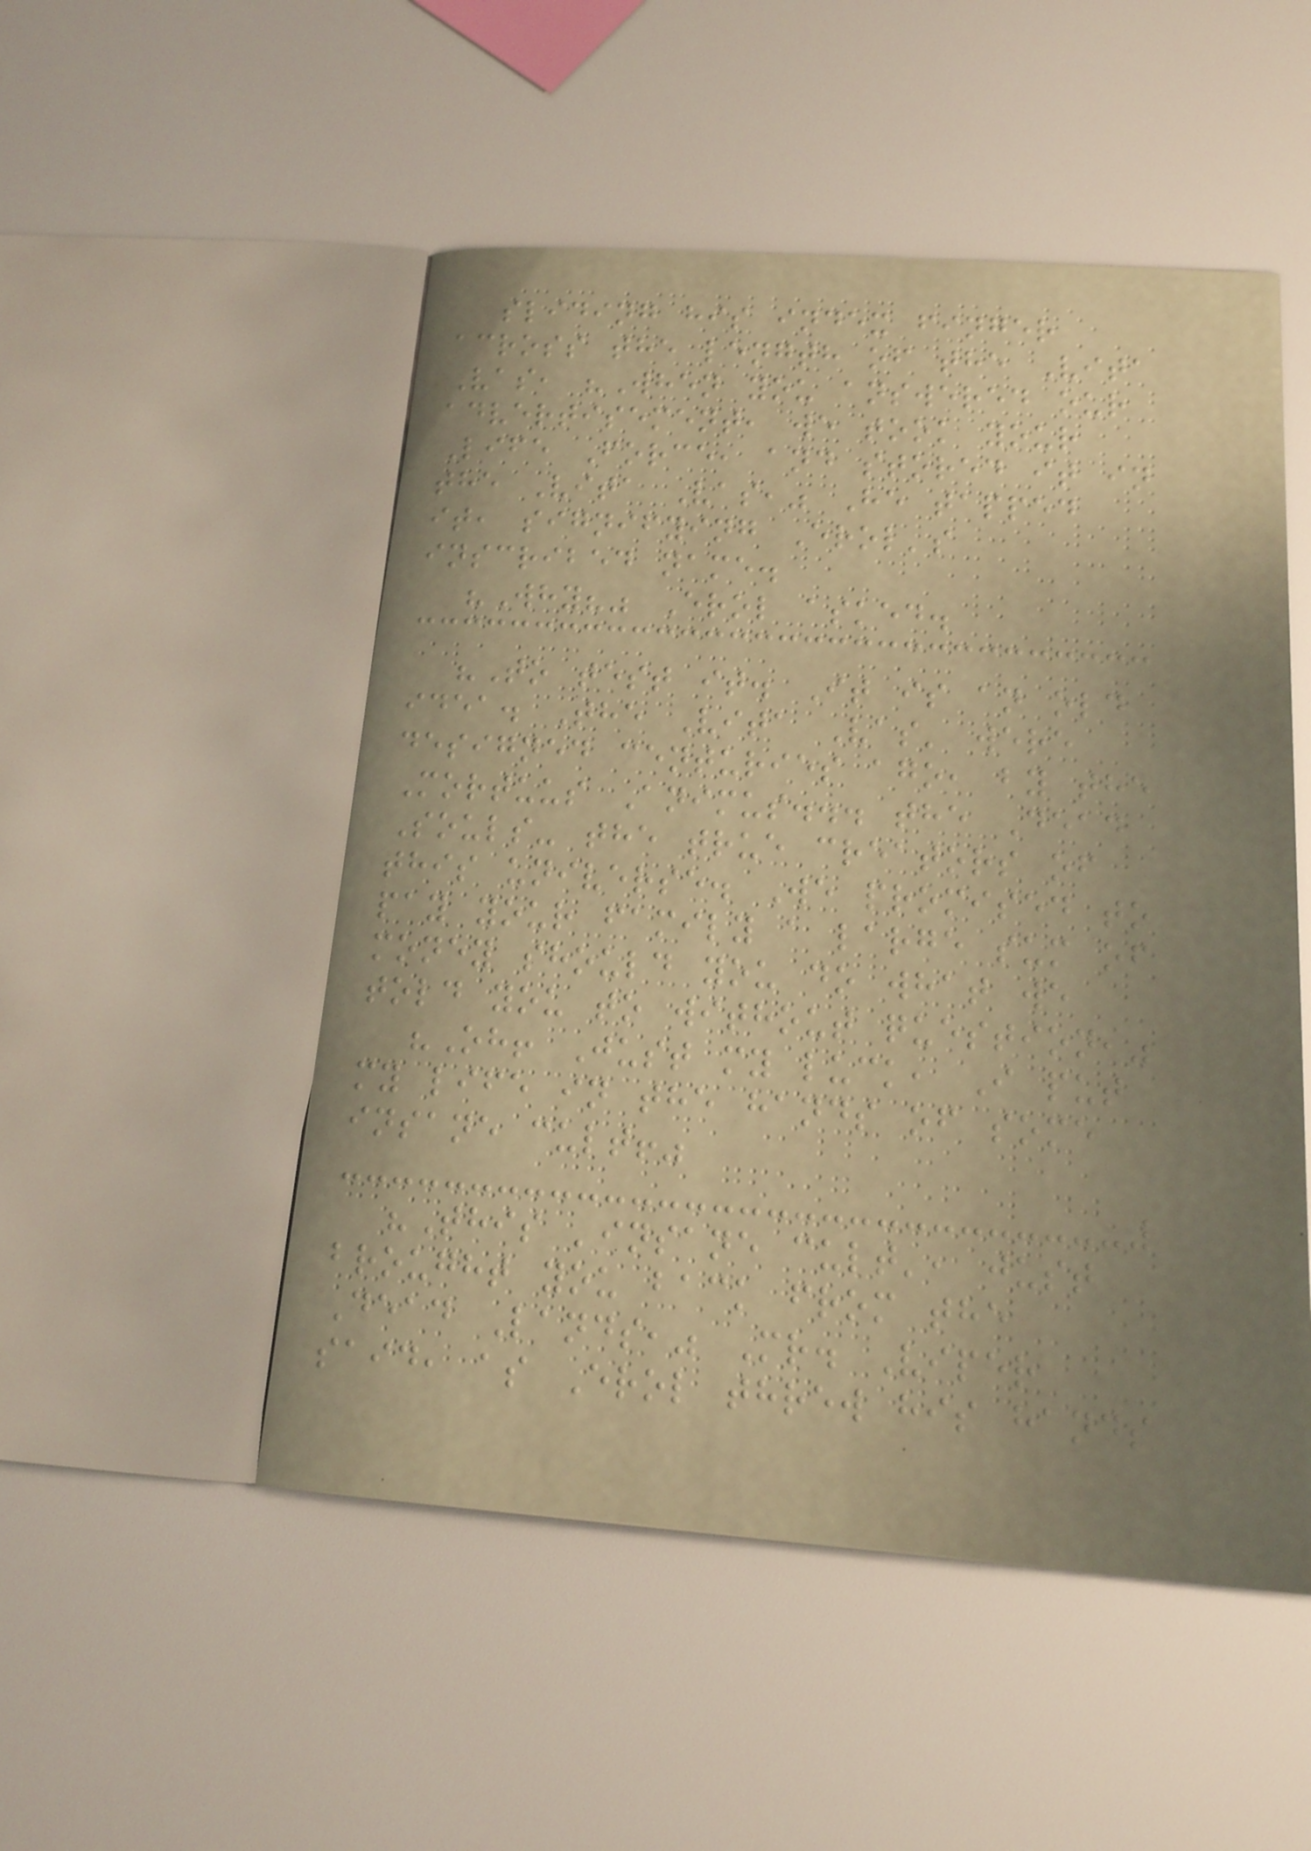sliding his index finger
across the length of the Vita
Vas, "When you answered our
advertisement, we took your
Life Force, and stored it in
the Vita Vas," He tapped
it, signifying Erol's
inscribed name.
"Why?" Erol asked.
"To test it. It is an old
idea. The Vita Vas' were
designed centuries ago, by the
Mortuus Animus... the Dead
Souls- the true creators of
this universe. We promised to
pay your family a large sum of
money should you do what we
told you to without question,"
"Oh! Just my luck, I put
my life in the hands of some
insane cult!"
"This 'insane cult', just
brought you back from the
Dead Lands," Mr. Viper
said, as Erol threw his hands
